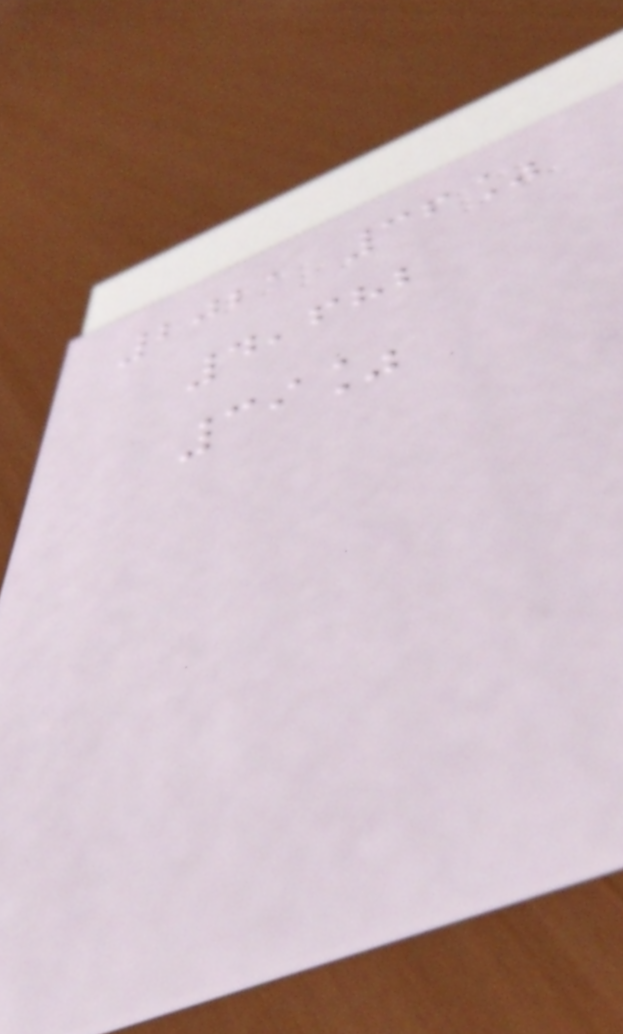2021 36%
4,682
39%
